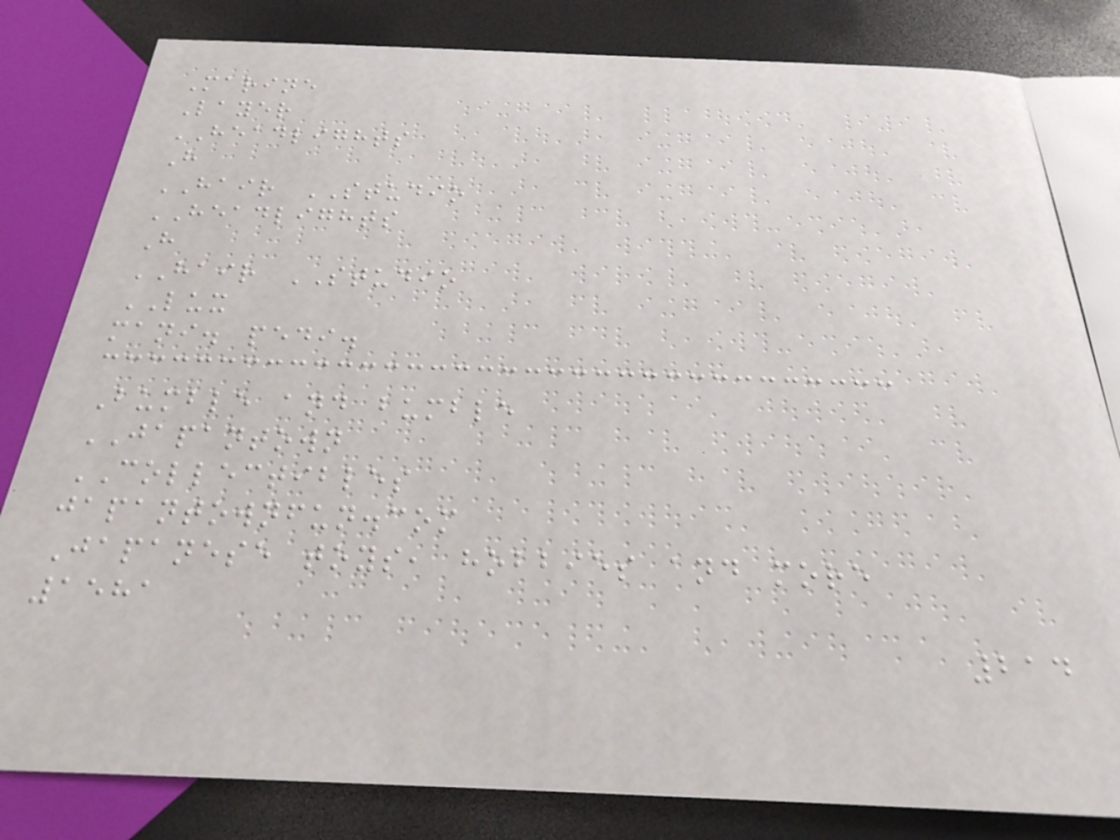Marine
Layer
HEADLIGHTS
H
HAIR STUDIO
HEADLIGHTS
H
HAIR STUDIO
LUX
mani. pedi.
Bumble and bumble
JAPANTOWN
COLLECTIBLES
japantownfun.com
Japanese toys, hobbies and more
1581
214
